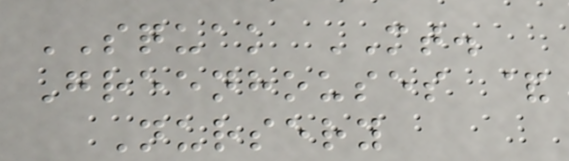SQUAK MT.
Greenhouses &
Nursery
